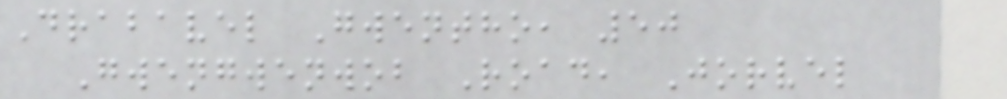Drabavel Gwentho, 50
Gwengwenwob Road, Jorvel
